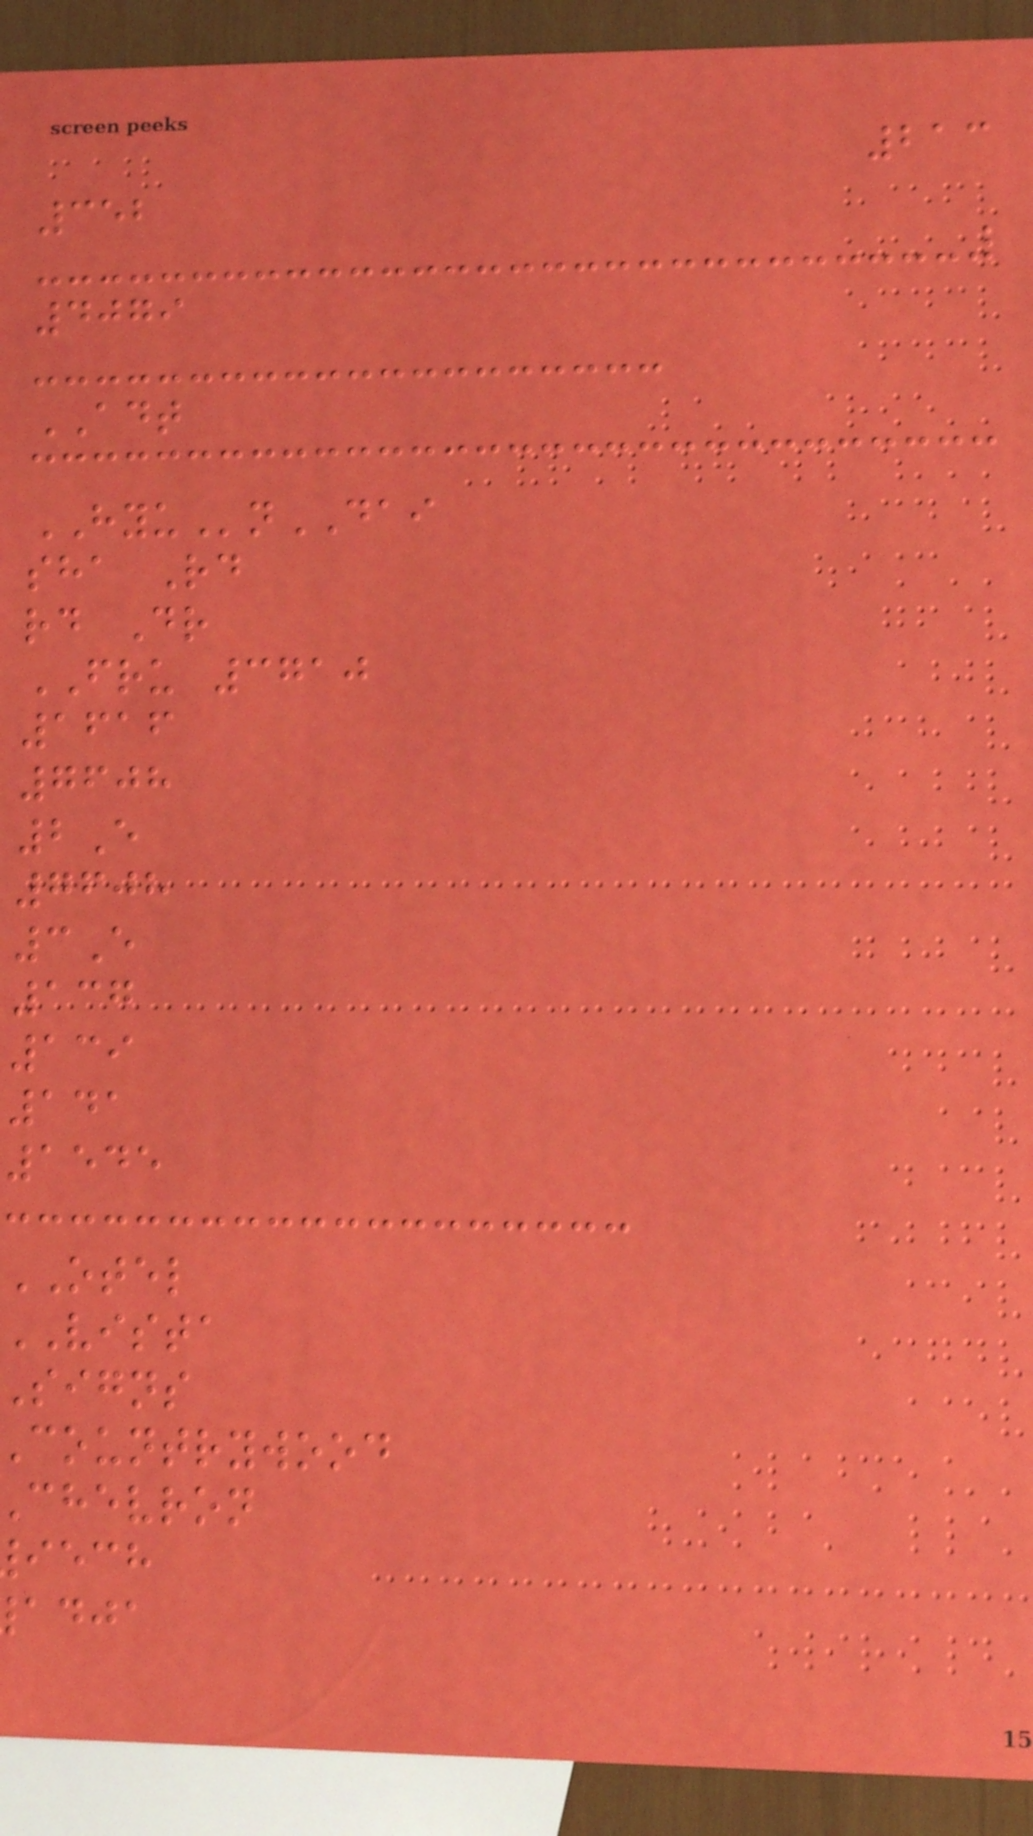213
352
4079
ADT
HYUnDAI
sha Rd
rd Dr
FRU 3710
1616
7608
2E
7608
3E
137
139
141
1545
OTEL
VISTA
signs
countrywood
chevron
iech
adja
